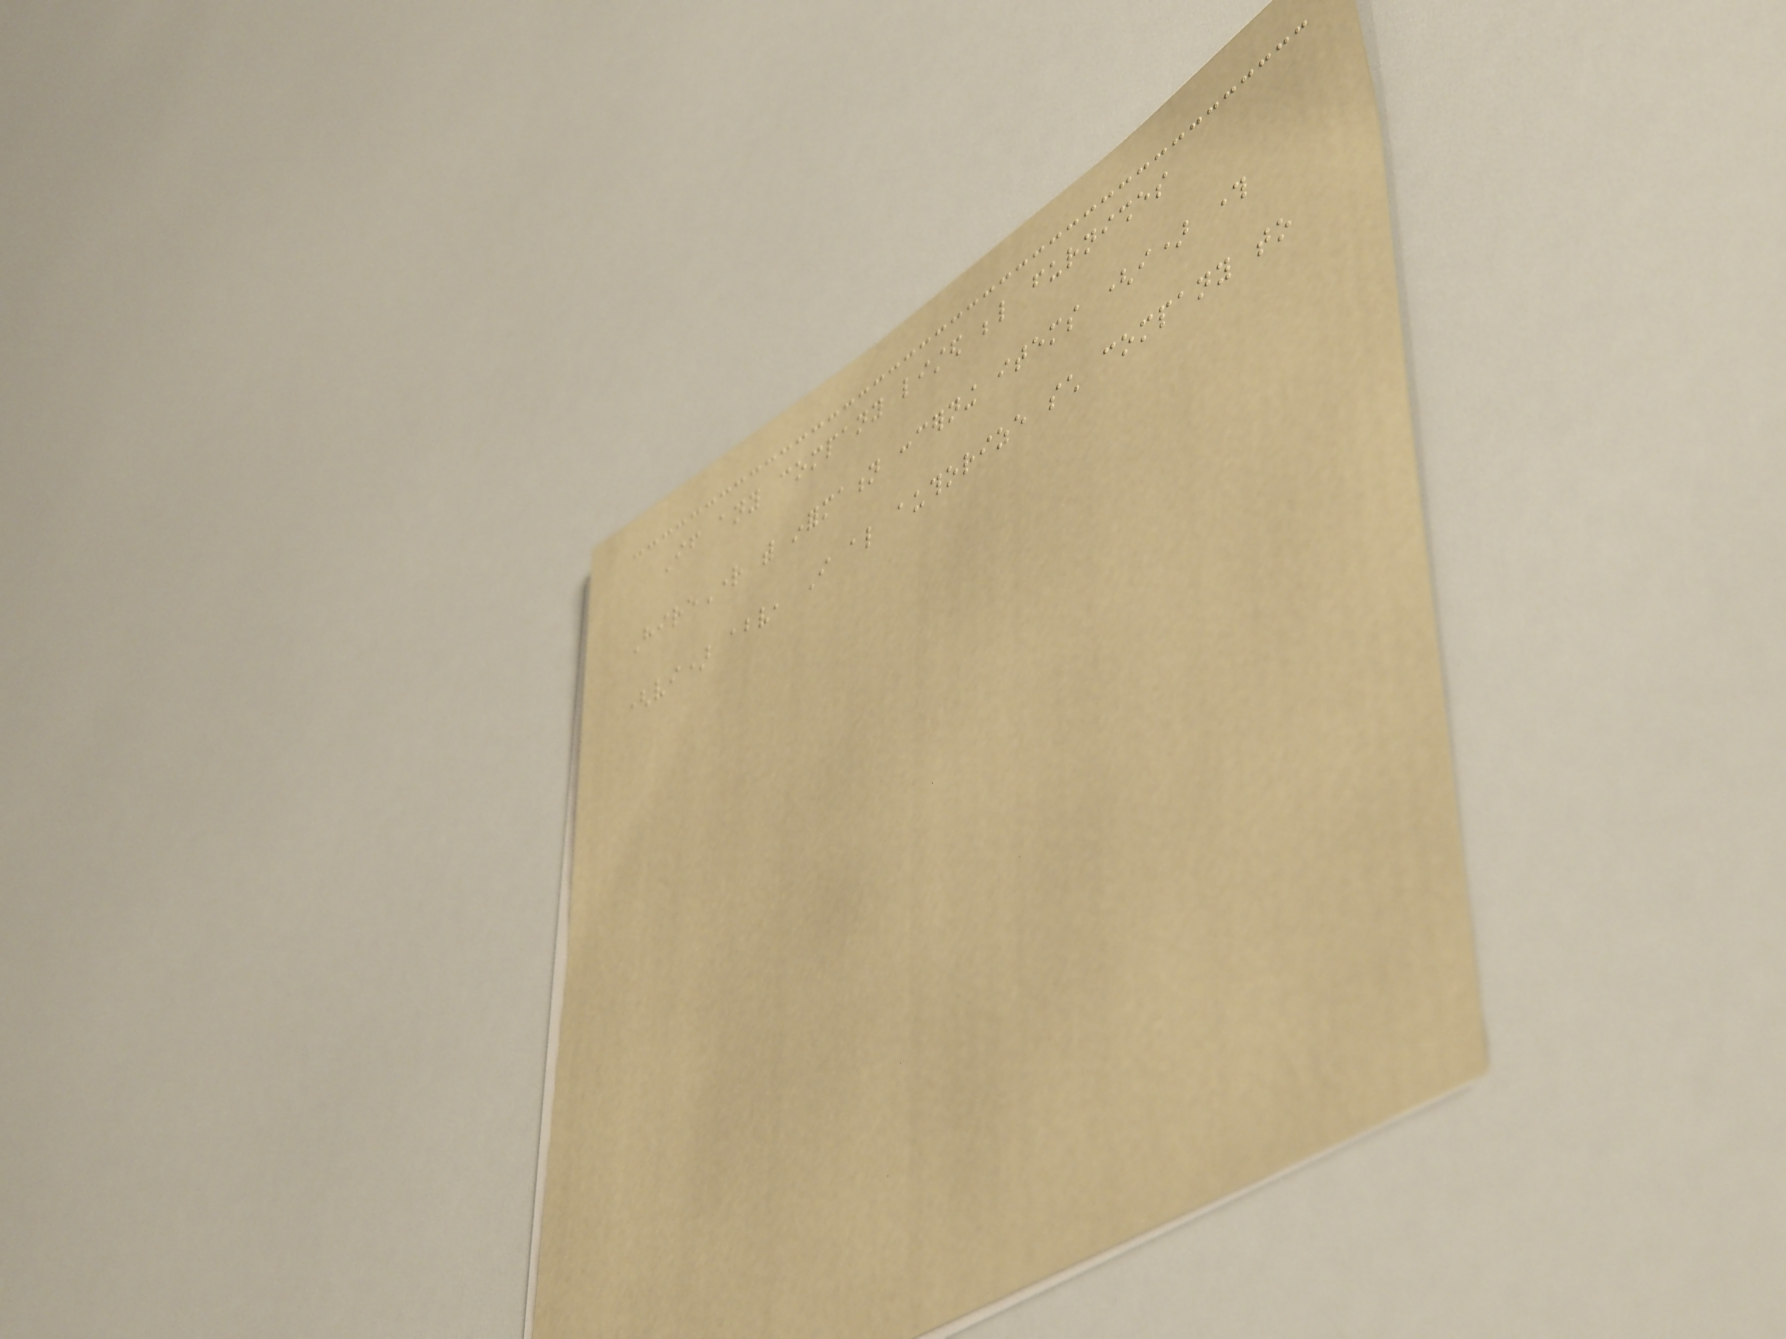If any company listed below furnishes
HireRight with information concerning items (i) through
(vi) above, I also authorize such company to
